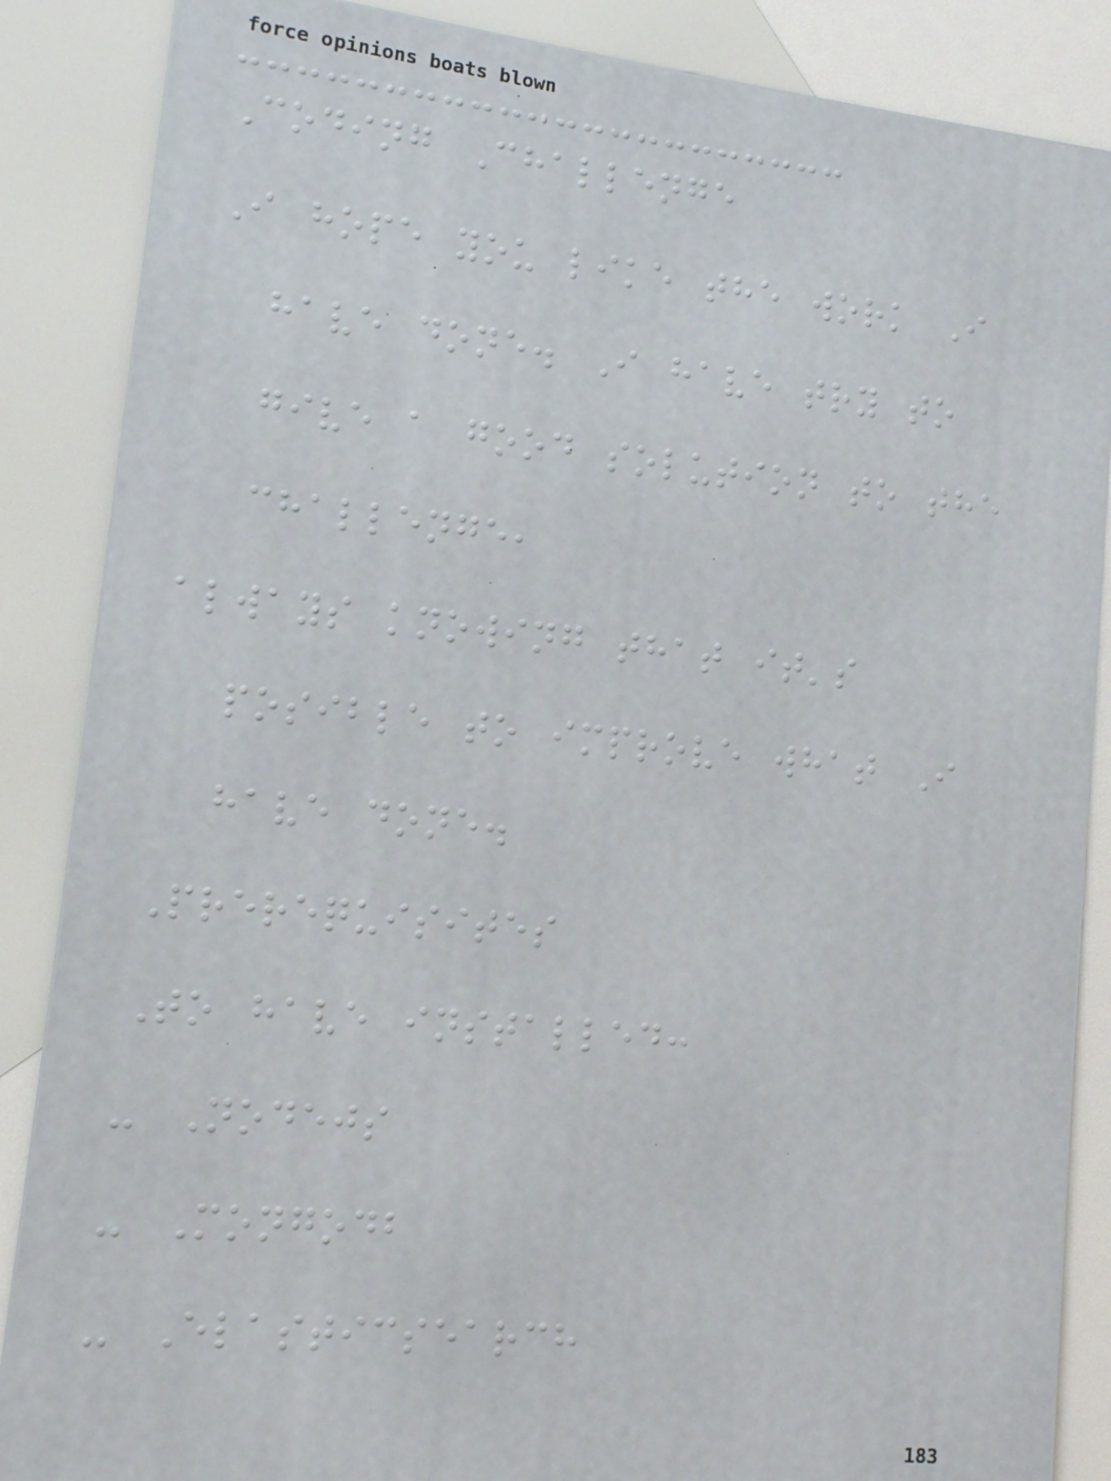Coding Challenge
I hope you like the work I
have done. I have try to
give a good solution to the
challenge,
always knowing that it's
posible to improve what I
have done.
Prerequisites
To have installed:
- Nodejs
- Mongodb
- Elasticsearch
